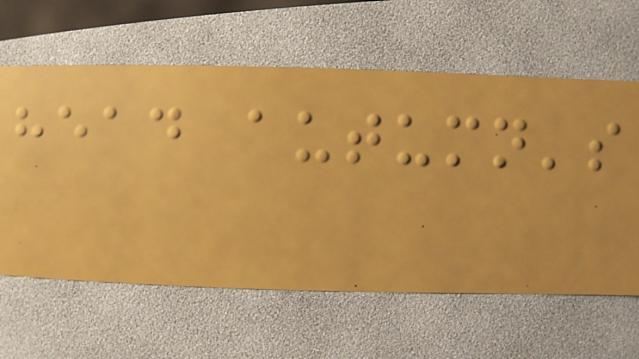head autumn's
